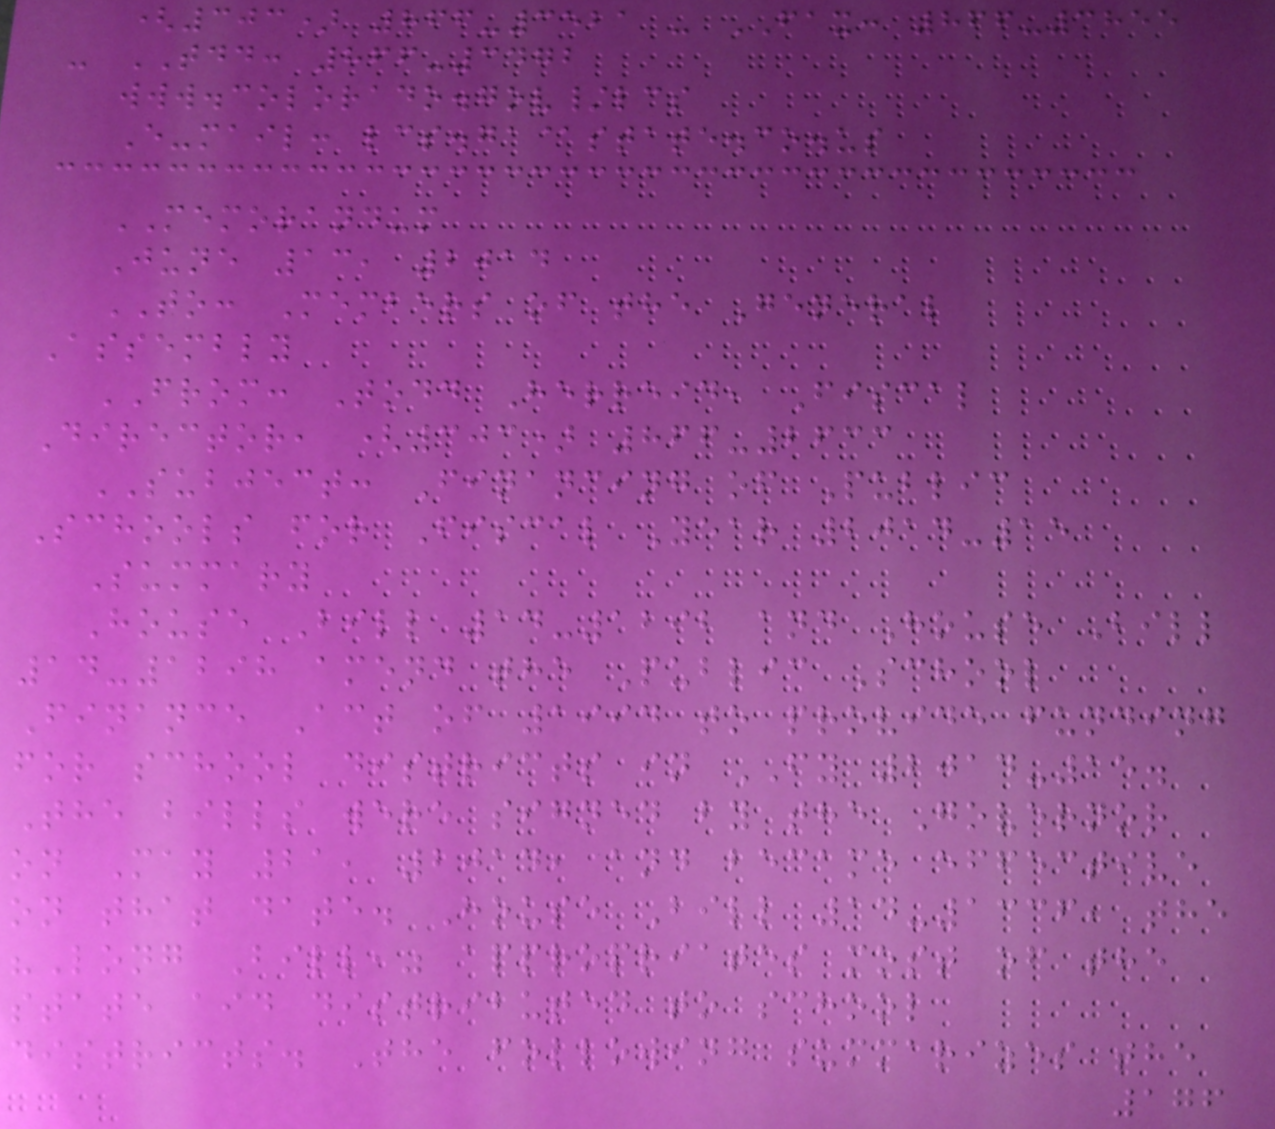(303) 866-3521 - FAX: 866-3855
- TDD: 866-3472
www.colorado.gov/lcs
E-mail: lcs.ga@state.co.us
MEMORANDUM
June 13, 2014
TO: Members of the General
Assembly
FROM: Todd Herreid, Fiscal
Director, (303) 866-2633
SUBJECT: Financing of Public
Schools for Fiscal Year 2014-15
Summary
House Bill 14-1292 and House Bill
14-1298 amend the Public School
Finance Act of 1994 to provide funding
for school districts in FY 2014-15.
The bills were signed by the Governor
on May 21, 2014, and became effective
on that date. House Bill 14-1336, the
"Long Bill," appropriates most of the
state aid distributed to school
districts. The following summarizes the
176
